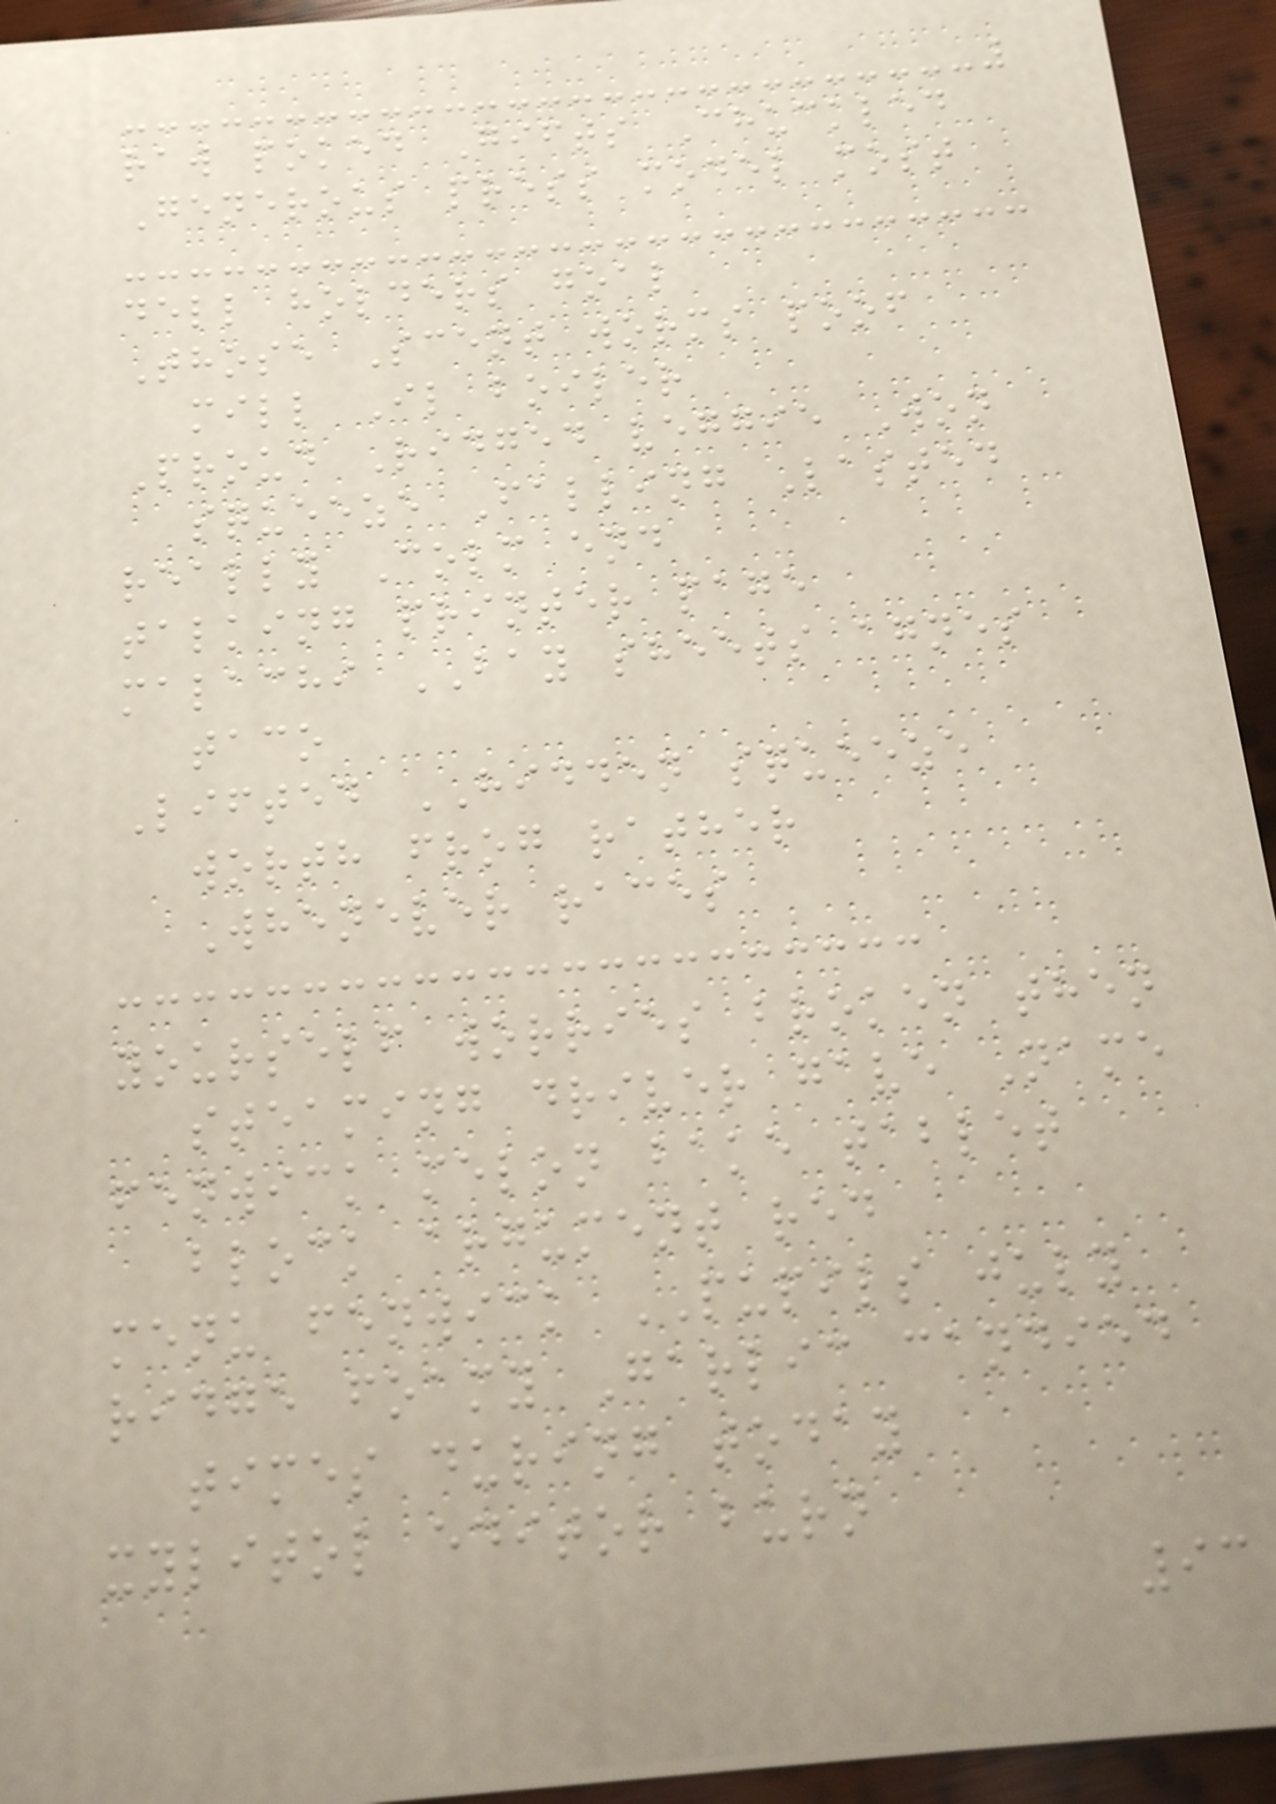raw poked Gifts Chuckled
Generous press model most
dell holders goal
Those Scent worms poof
mill Il boiler
Proud Ridged veggie Won
squeeze Falling Lasted
really Colm end
talking printer page
malachi BAY sheets agnes
taco
Lifted HIDDEN squeeze
worth frog rather
Whenever races
yourself worries broken then
steaming driver gave Name
fenwick melon bake tablet
block argument red
menu fenwick PUPILS july
ridge foamy Garlic candied
times during today
xylitol editor burn
93
